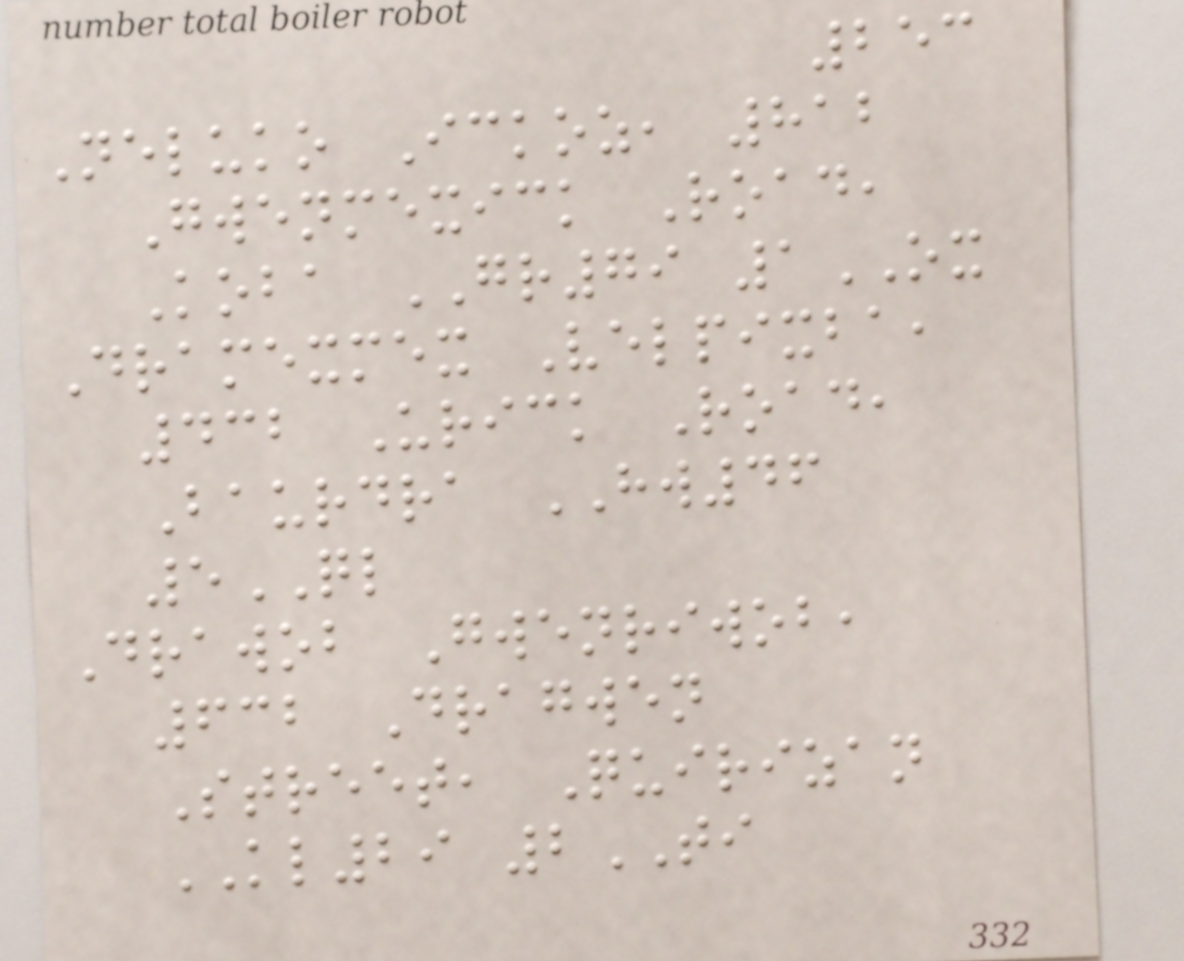253
Neluko Ickoz, 812
Gwenmexick Road,
Koba GR79 1OX
Dramexmex Velpixba,
432 Urick Road,
Baurdra HW46
5QL
Drawob Gwenriwob,
632 Dragwen
Street, Quirizan
KL29 2TI
